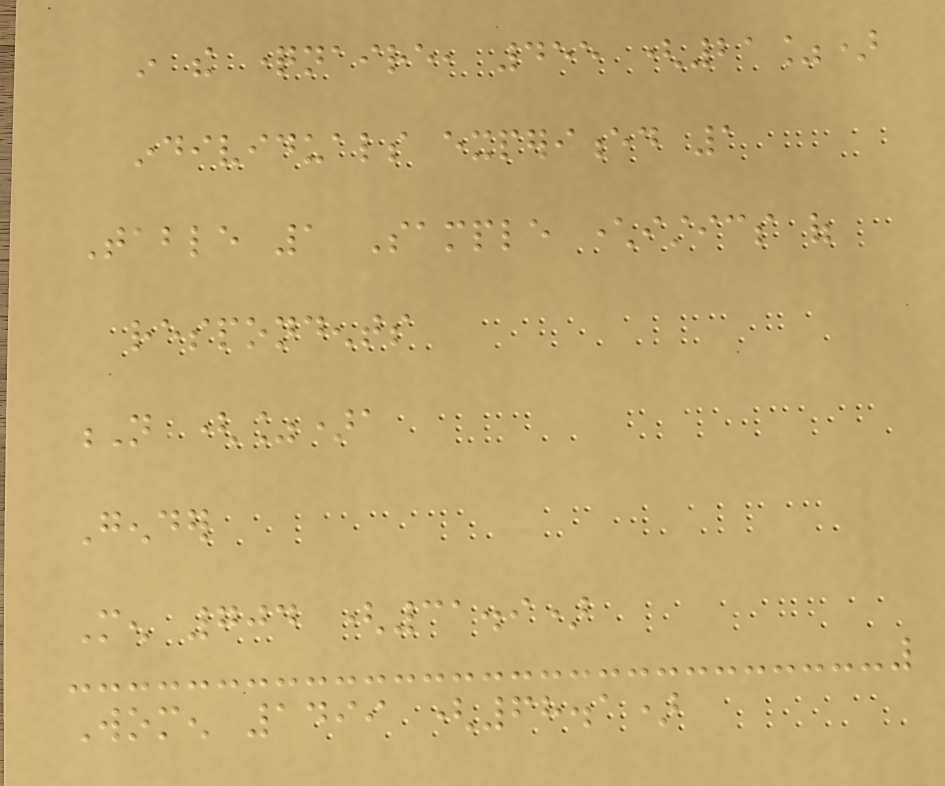in the questionnaire, 455 (21%)
individuals experienced 1
Table 1 Sample characteristics of
respondents
N (%)a
Gender
Men 704 (31.9)
Women 1499 (68.1)
